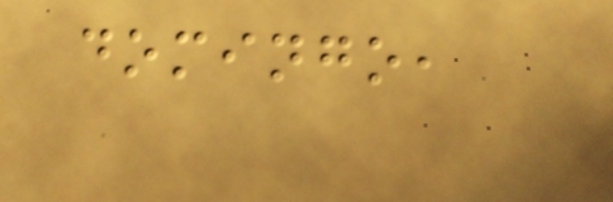domingo,
